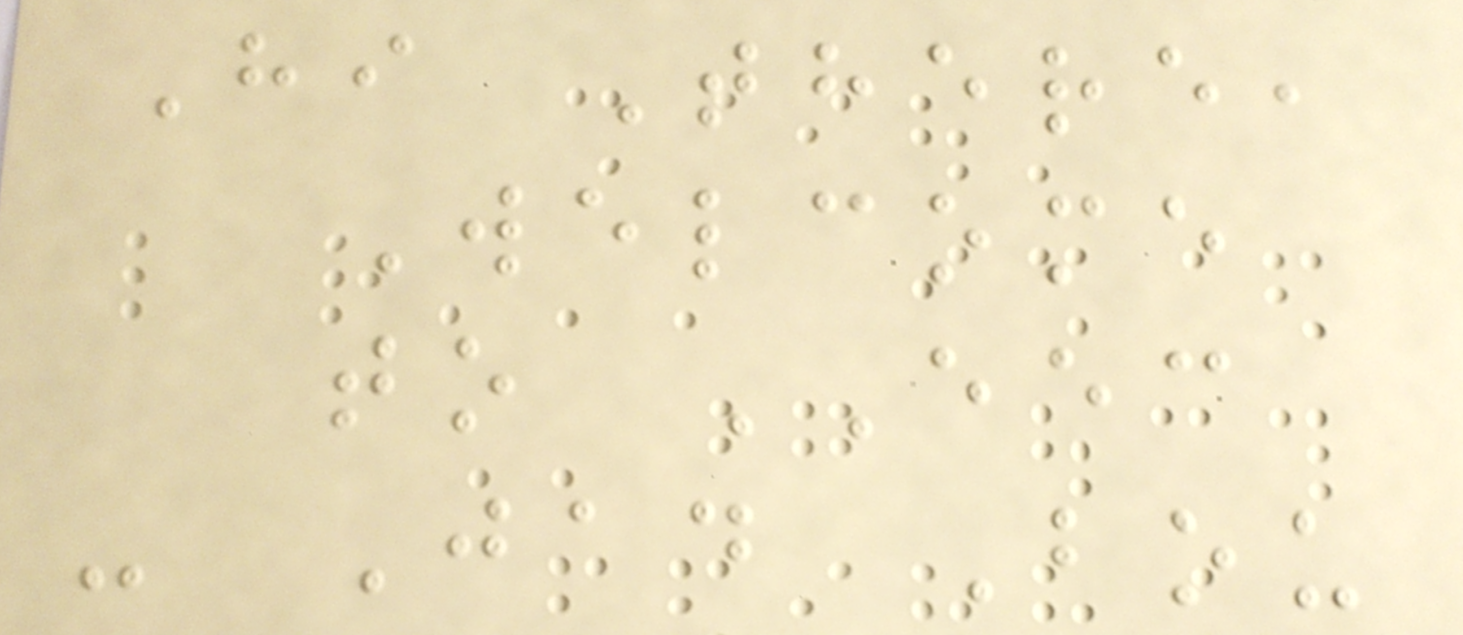Hi There,
Welcome
to EEC
- Jad Bou
